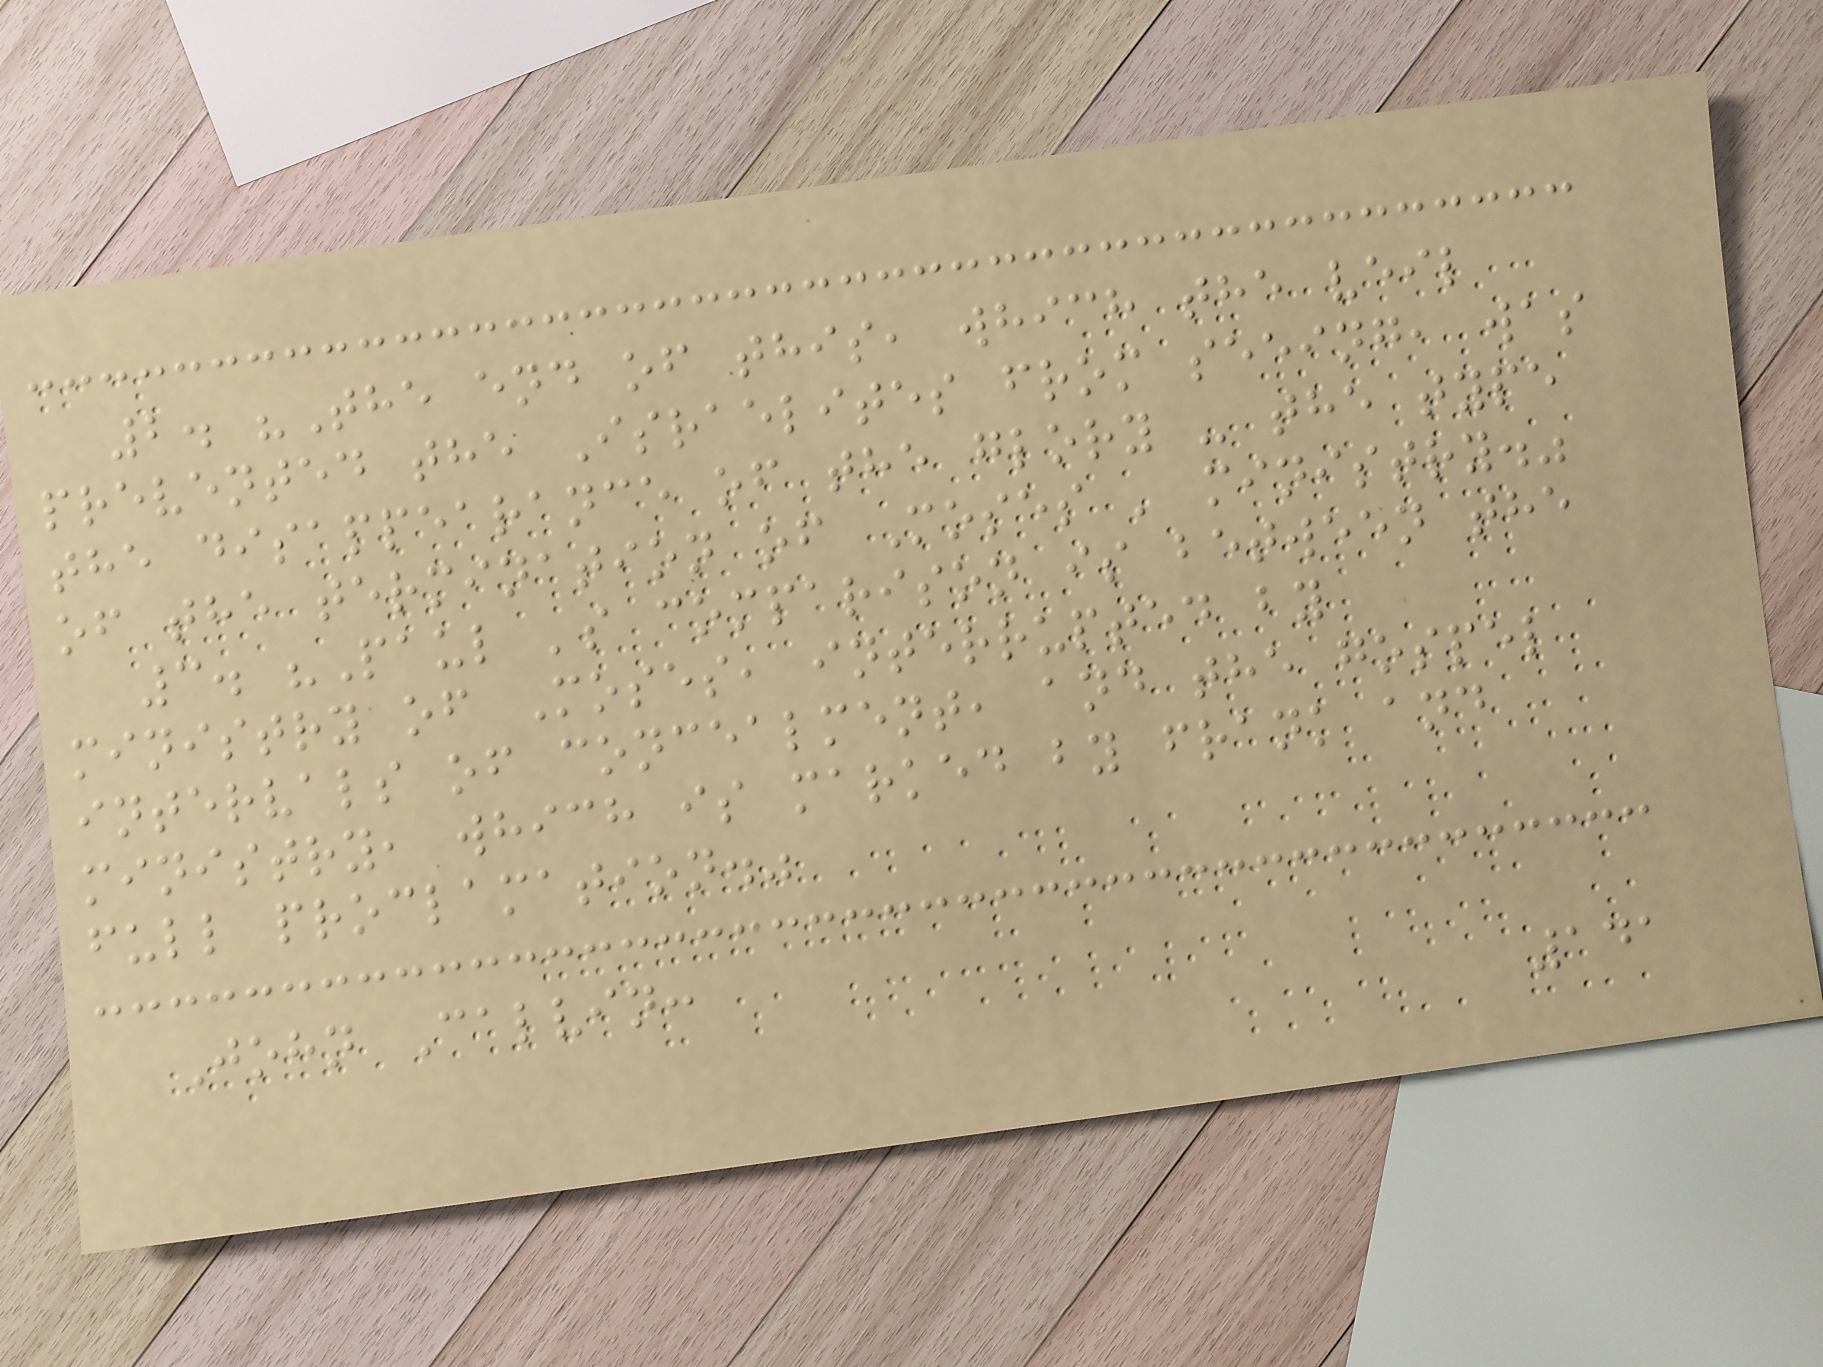2. "The end of this, which the veil
prevented the Israelites from seeing, was
the disappearance of the glory - the type
of the termination of Moses ' ministry."
3. "Paul 's comparison is between the
ministry of Moses, interrupted by
intervals of concealment, and the gospel
ministry, which is marked by frank and
full proclamation."
John Calvin:
141
